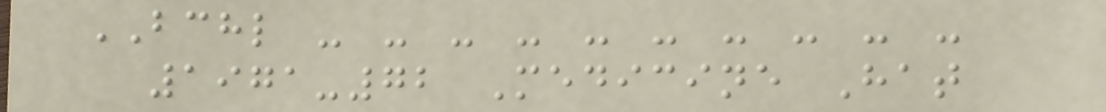BCHL - - - - - - - - - -
1971-72 Medicine Hat
